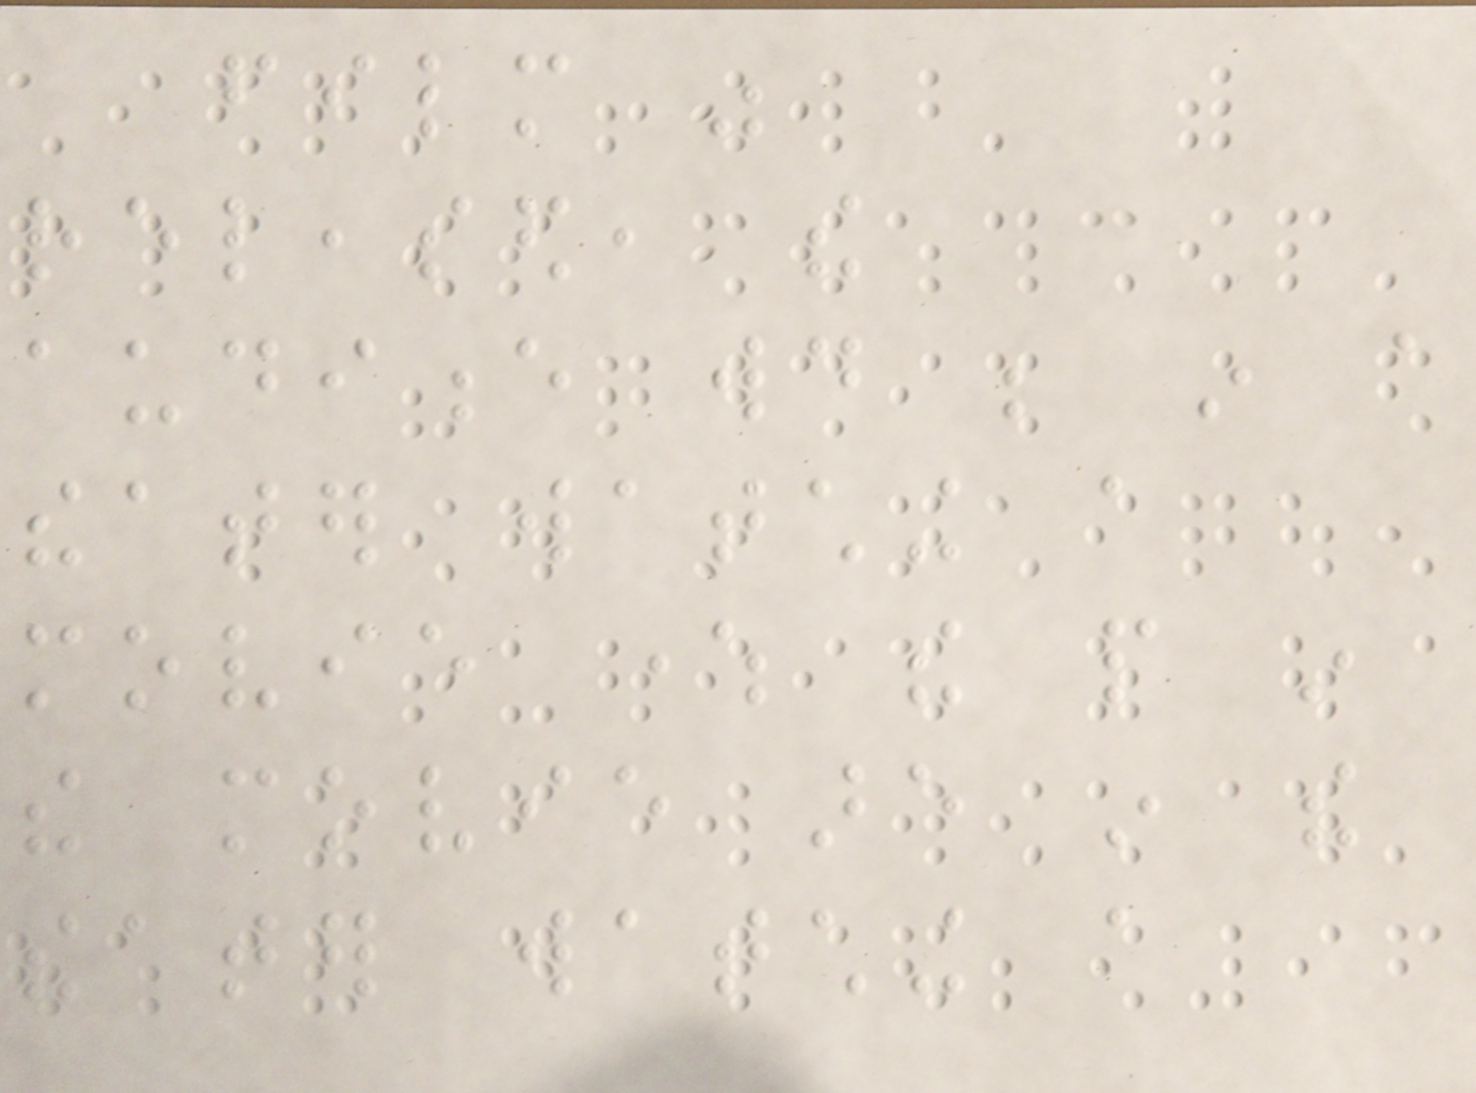film was
released, the
audience would be in a
theater watching a
movie where the people in
the movie are in the
theater watching a
